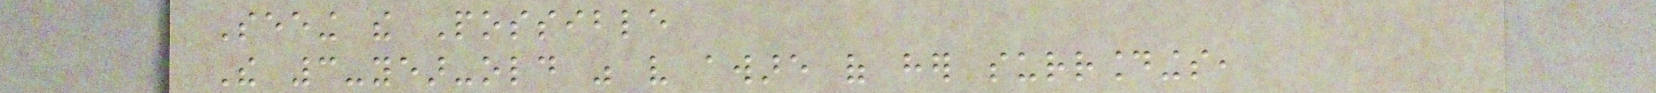Seeing the Possible
The 3-year-old was very aware of her surroundings,
